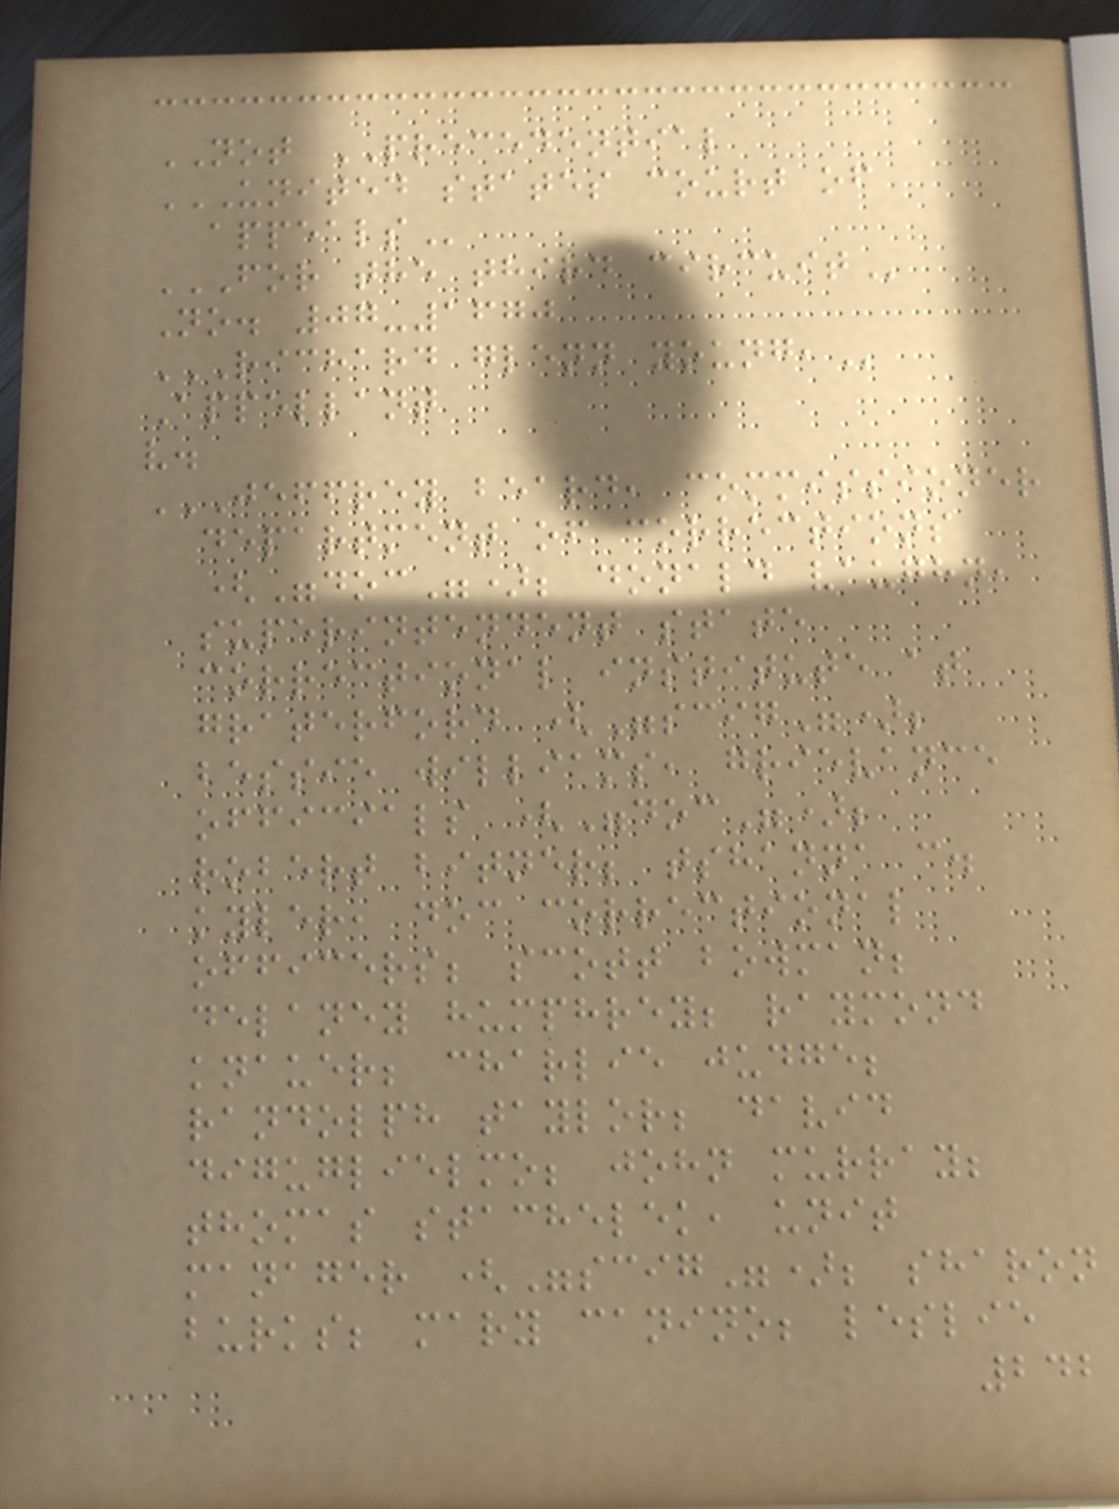NOT PRECEDENTIAL
UNITED STATES COURT OF
APPEALS
FOR THE THIRD CIRCUIT
No. 07-1670
RICHARD GLENN YOUNG,
Appellant
v.
JEFFREY BEARD, COMMISSIONER
DEPARTMENT OF CORRECTIONS
("DOC"); DONALD VAUGHN,
SUPERINTENDENT STATE
CORRECTIONAL INSTITUTE AT
GRATERFORD ("SCIG");
BESSIE WILLIAMS, GRIEVANCE
OFFICIALS ("DOC");
ROBERT BITNER; TSHANNA C.
KYLER, DOC CORRECTIONAL
OFFICERS; SCOTT BOWMAN;
DELANEY HUMPHREY; RAYMOND
KNAUER; CHARLIE JUDGE;
RANDOLPH TAYLOR; DAVID
DIGUGLIELMO; JOHN MURRAY;
THOMAS STACHELEK, UNIT
MANAGER ("SCIG"); SHARON
BURKS; MARY CANINO; LESLIE
242
